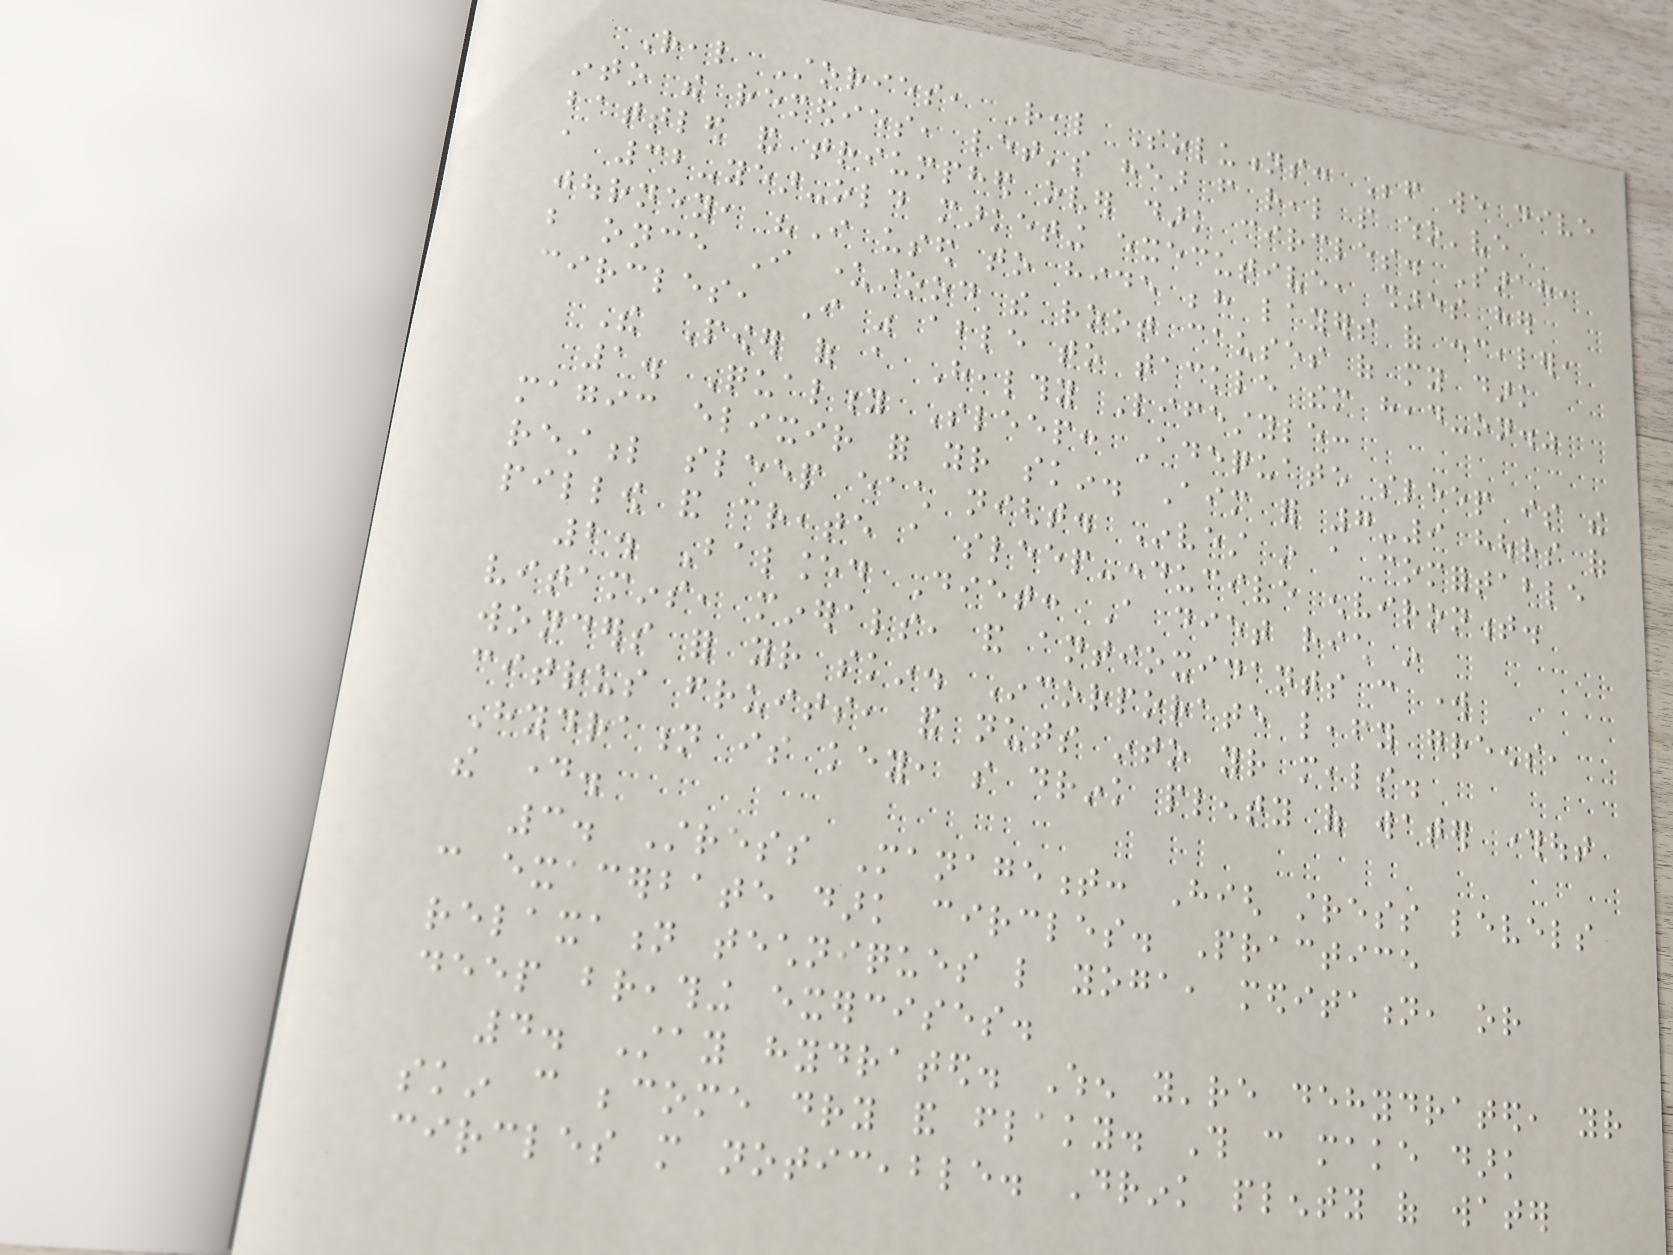Real Stories, Real Solutions: Before we dive
into the remedies, let's hear from real people who've
battled and triumphed over dark circles. Sarah,
a 32-year-old marketing executive, shares her
journey, "I used to hide behind layers of concealer,
but once I understood the root causes of my dark
circles, I was able to tackle them head-on."
The Power of a Healthy Lifestyle:
1. Quality Sleep: Adequate sleep is the
magic elixir for your skin. Aim for 7-9 hours of
restful sleep each night. Invest in a comfortable
pillow and create a sleep-conducive environment.
2. Balanced Diet: A diet rich in
vitamins, minerals, and antioxidants can work
wonders for your skin. Incorporate leafy greens,
citrus fruits, and nuts into your meals.
Hydration is key, so drink plenty of water throughout
the day.
3. Stress Management: High stress levels
can exacerbate dark circles. Practice
relaxation techniques like yoga, meditation, or
deep breathing exercises.
4. Stay hydrated. When you're dehydrated, your
skin can become dry and flaky. This can make dark
circles more noticeable. Drink plenty of water
